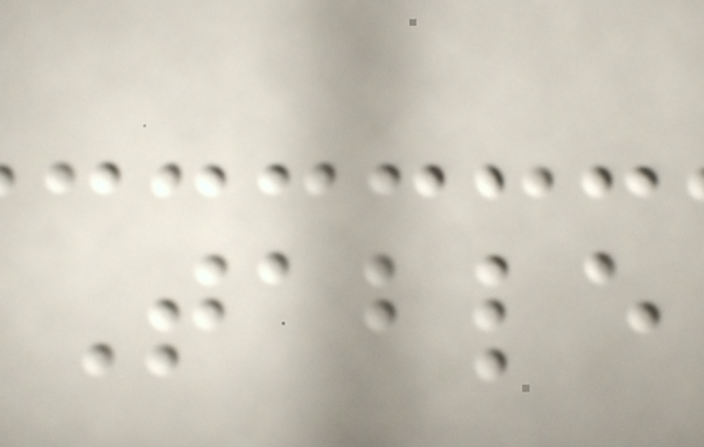Table
